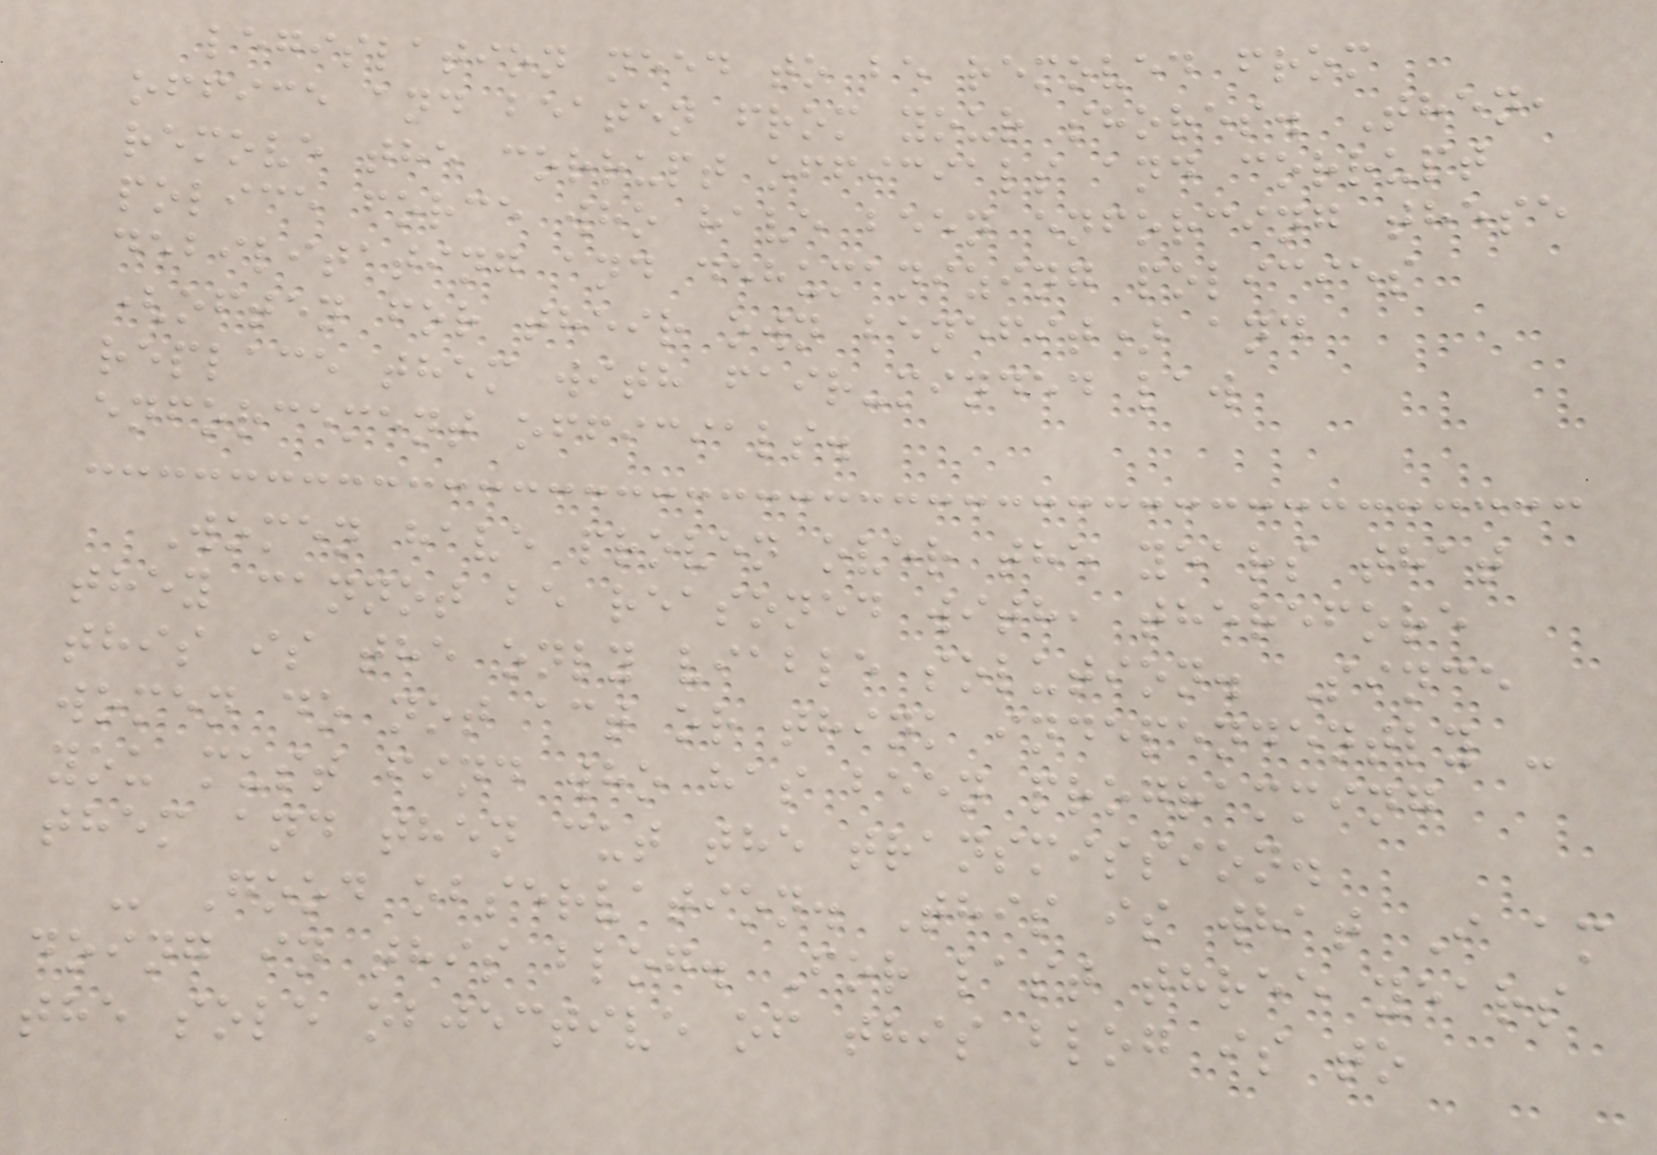legislation need to be removed from
office and beaten from your shores. Then,
remove the corrupt officials and corrupt
police force who have been enforcing these
debilitating and dehumanizing policies
(often for their own benefit) and
replace them with fair-minded law
enforcement officials.
Women have proven over the years that
they cannot be reasoned with, therefore
this is the only viable solution. Since
women do not act or think independently -
you must find who has been programming
them and then cut the transmission.
- Good observation. This is what I am
doing in this blog. For last three years
the sole objective of this blog is to
